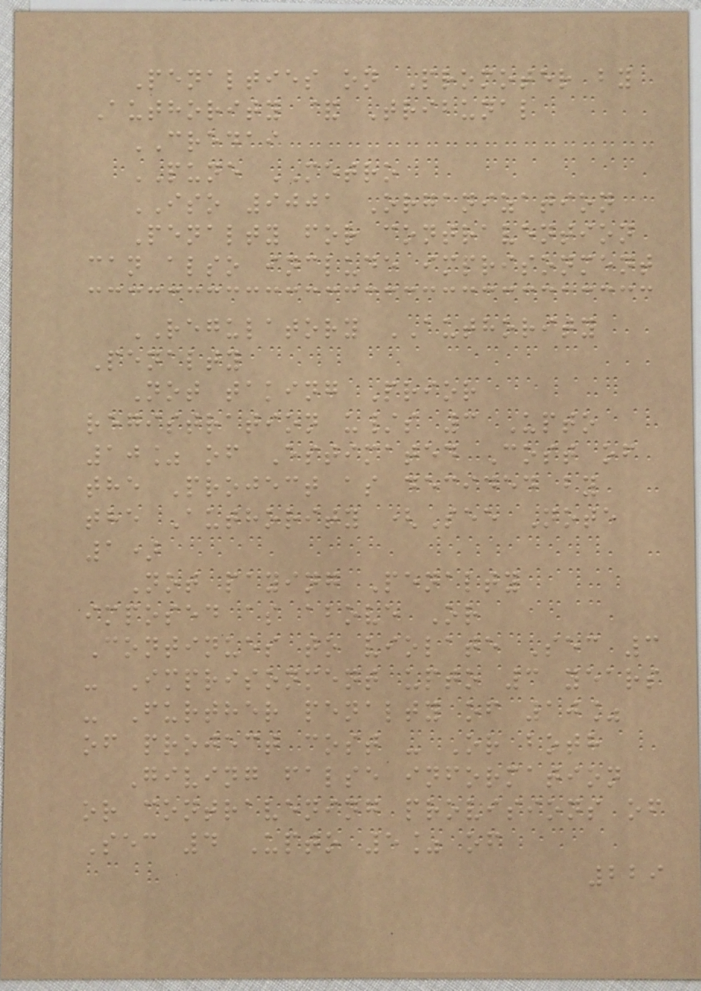Penalties on Promoter by
Authority & Tribunal
CREDAI
PUNE METRO
ISO 9001 Organization
Penalty for contravention
can also include imprisonment
REGULATORY AUTHORITY
Penalty
Not taking Prior
registration u/s 3 Upto
10% of Estimated Cost of
the Project as decided by
the Authority (See Note
1)
Not paying Penalty
imposed as above Or
Continues to violate Sec 3
- Imprisonment upto 3 years
- Further penalty of 10%
of project cost - Or both
Giving false information
or contravening provisions of
Sec 4 Upto 5% of
229
